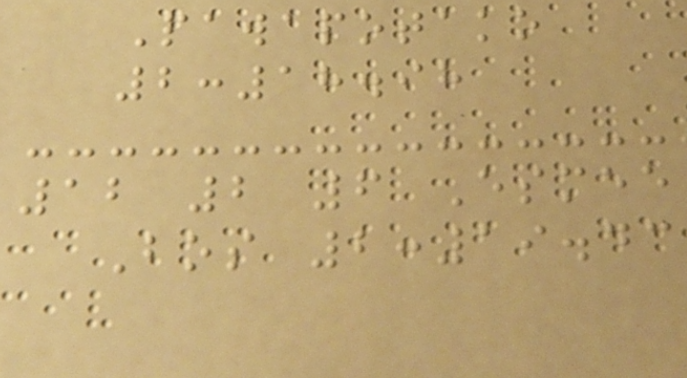Pawapotako
2:18.98
12 2 6 Esmee
Bos 2:19.43
